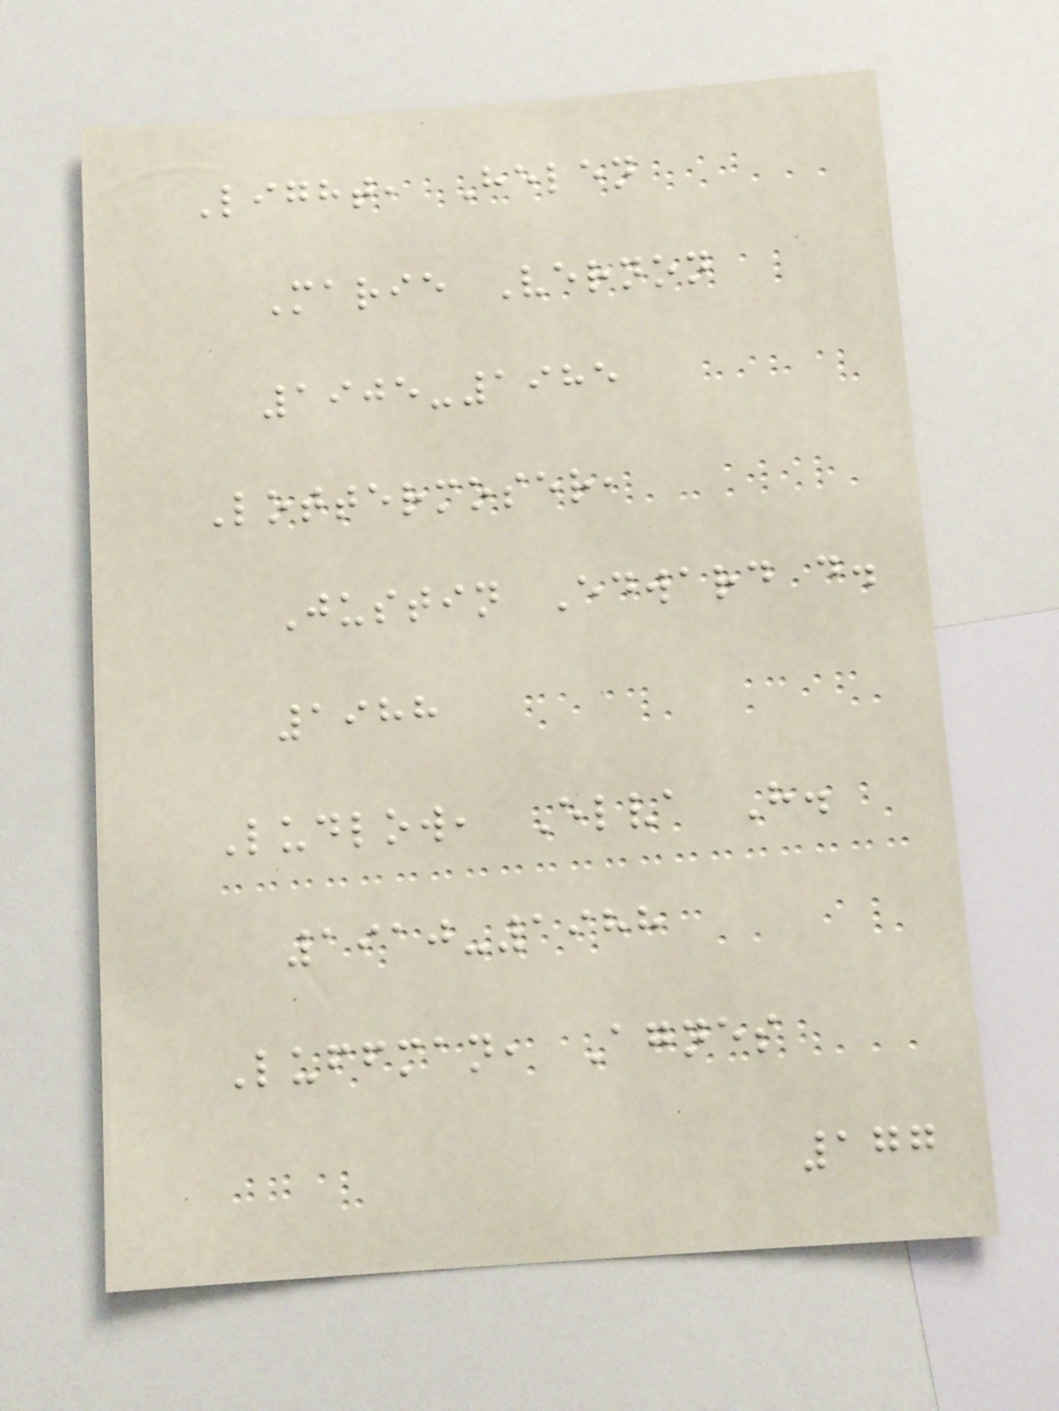Light, Helen
Marie Vernon
1905-1985
Lottermoser,
Justin Edward d.
1988
Ludlow, Elva H.
1910-1988
Luffman, Agnes
177
